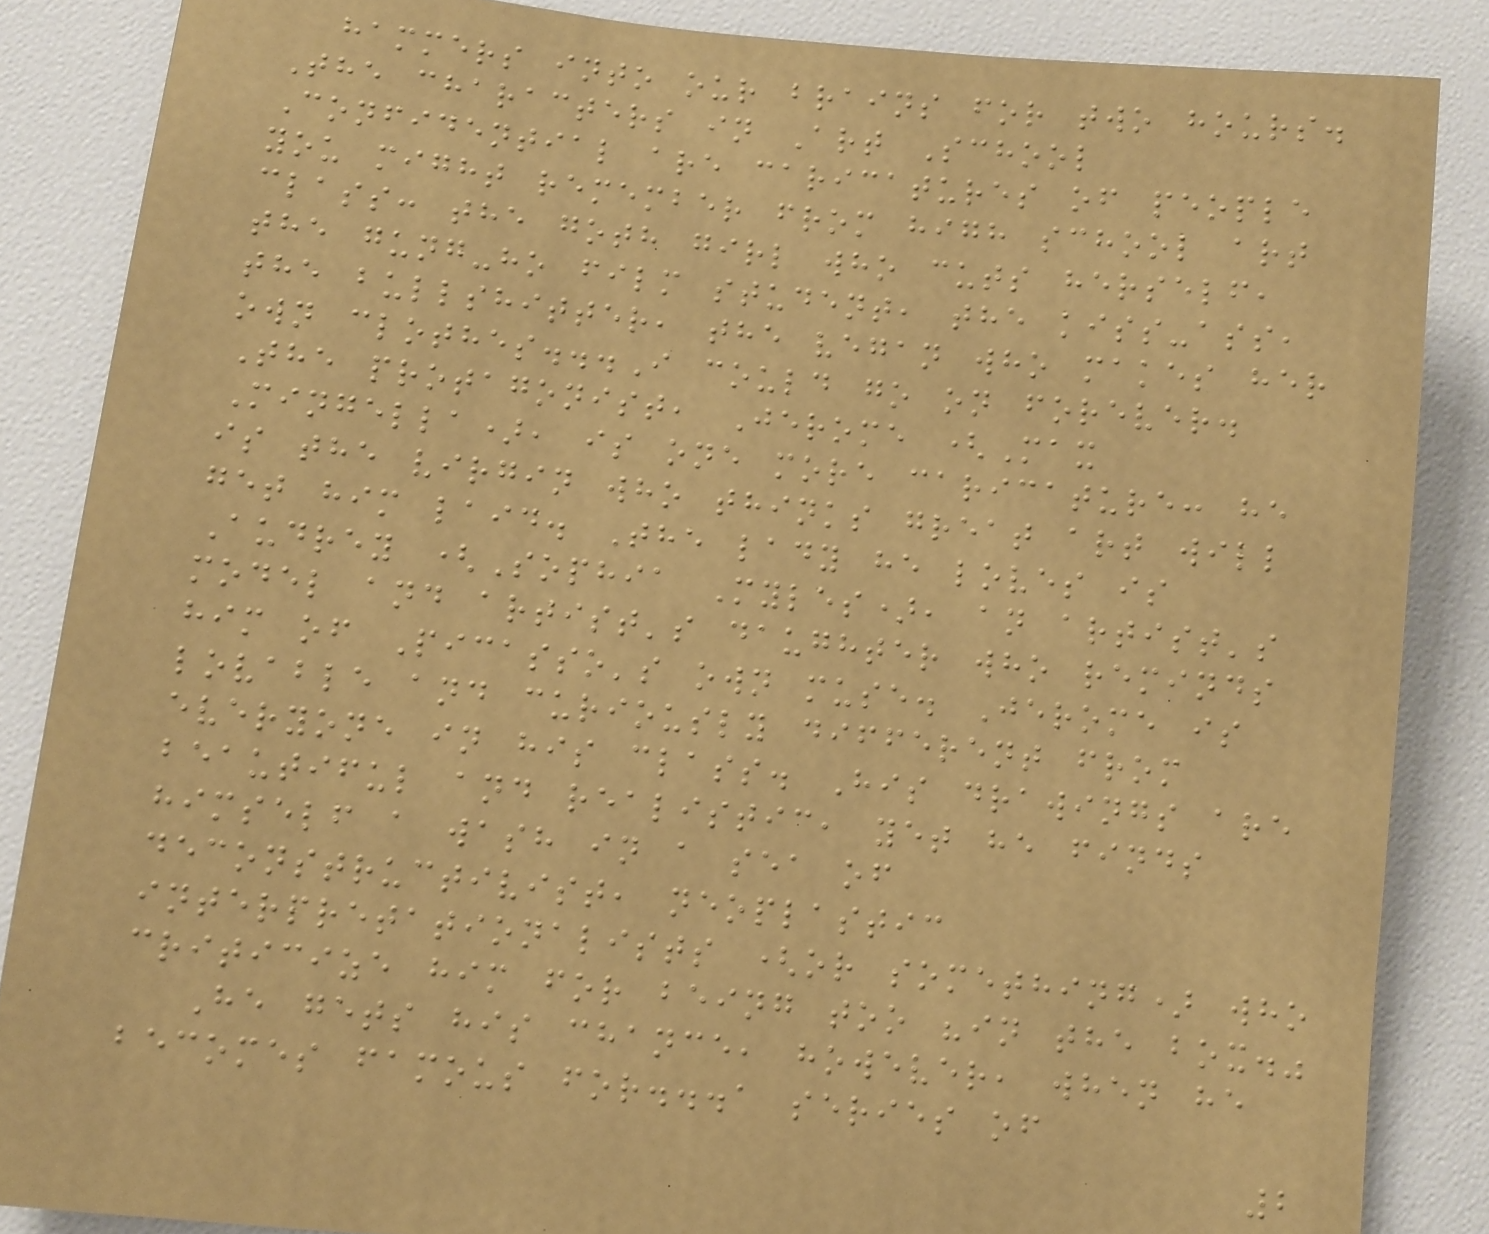hammers into our brains for two hours.
The characters in Art School
Confidential are caricatures of people
you might remember from high school art
class: the goth girl who cuts herself,
the gung-ho film student, the kiss-ass,
the bullshitter, the vegan who makes her
own clothes...I could go on forever.
The protagonist, Jerome (Max
Mingella), is one more caricature: he
is the virgin who thinks great art will
get him laid. The lady he loves is
Audrey (Sophia Myles), an artist's
model and artist's daughter who reminds
him of Picasso's own muse. Jerome is
lovable and curiously different from
everyone in his class. His drawings are
beautiful and realistic, yet he finds
himself a wash in a sea of
deconstructivist, neoplastic
interpretationalists (or something) who
criticize him for being too "in the box."
He gets his chance, however, when he
becomes famous for...a series of
2
